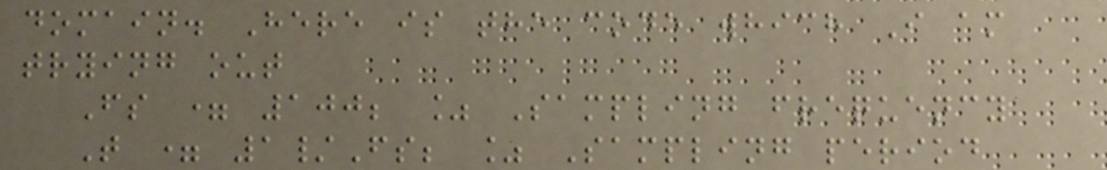domain. Here is the code which I am
trying out
Fs = 100; % Sampling frequency
T = 1/Fs; % Sampling period
